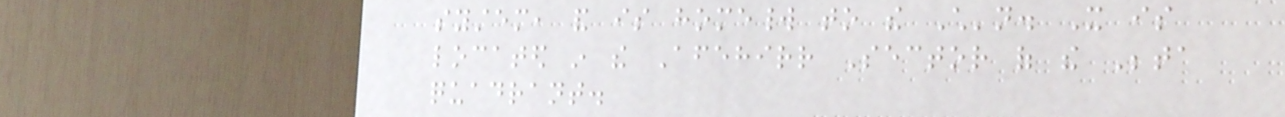system, and is homeworld to the Ch'n. It is
located in the Afehirr Sector of the Beta
quadrant.
